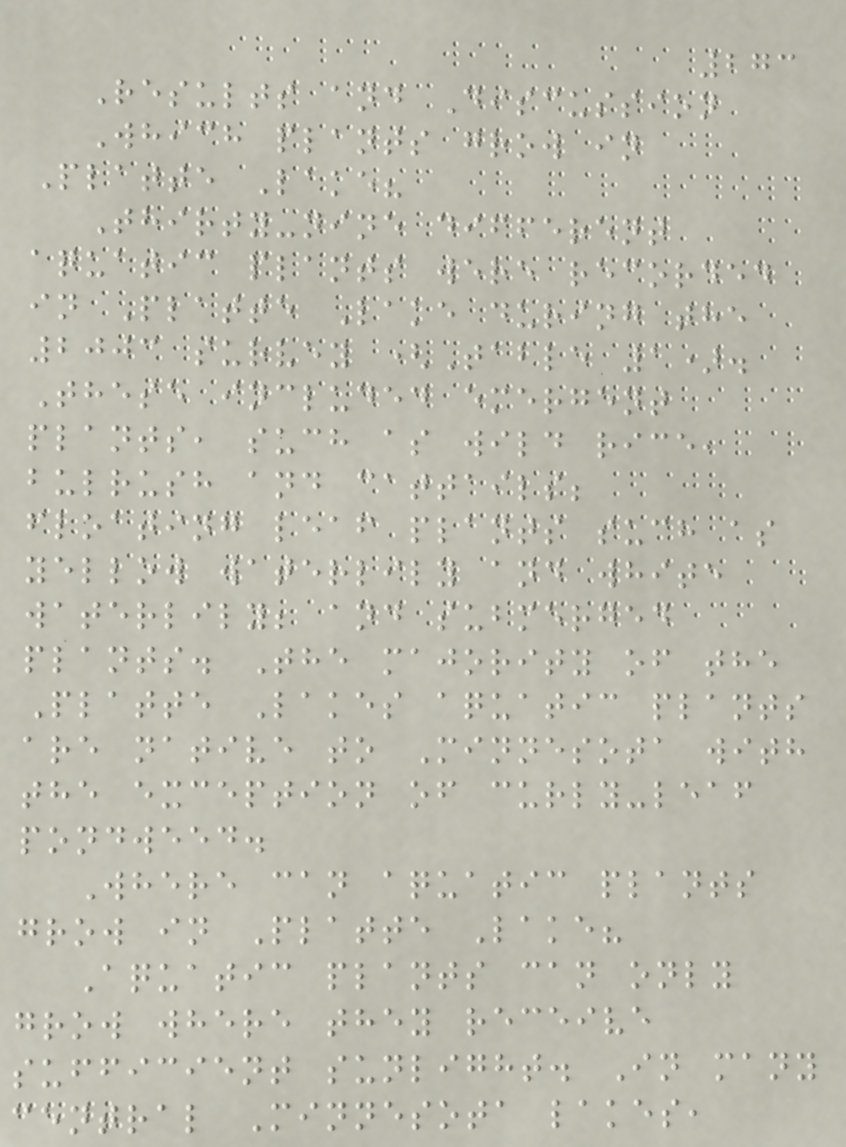273
Results and Discussion
Which plants grow in
Platte Lake?
Thirty-nine different
aquatic plants were recorded
in Platte Lake during the
2003 survey (Table 1).
These included emergent
plants, such as wild rice,
bulrush and cattails;
floating leaf plants such as
yellow waterlily and white
waterlily; and submerged
plants. The majority of the
Platte Lakes aquatic plants
are native to Minnesota with
the exception of curly-leaf
pondweed.
Where can aquatic plants
grow in Platte Lake?
Aquatic plants can only
grow where they receive
sufficient sunlight. In many
central Minnesota lakes,
